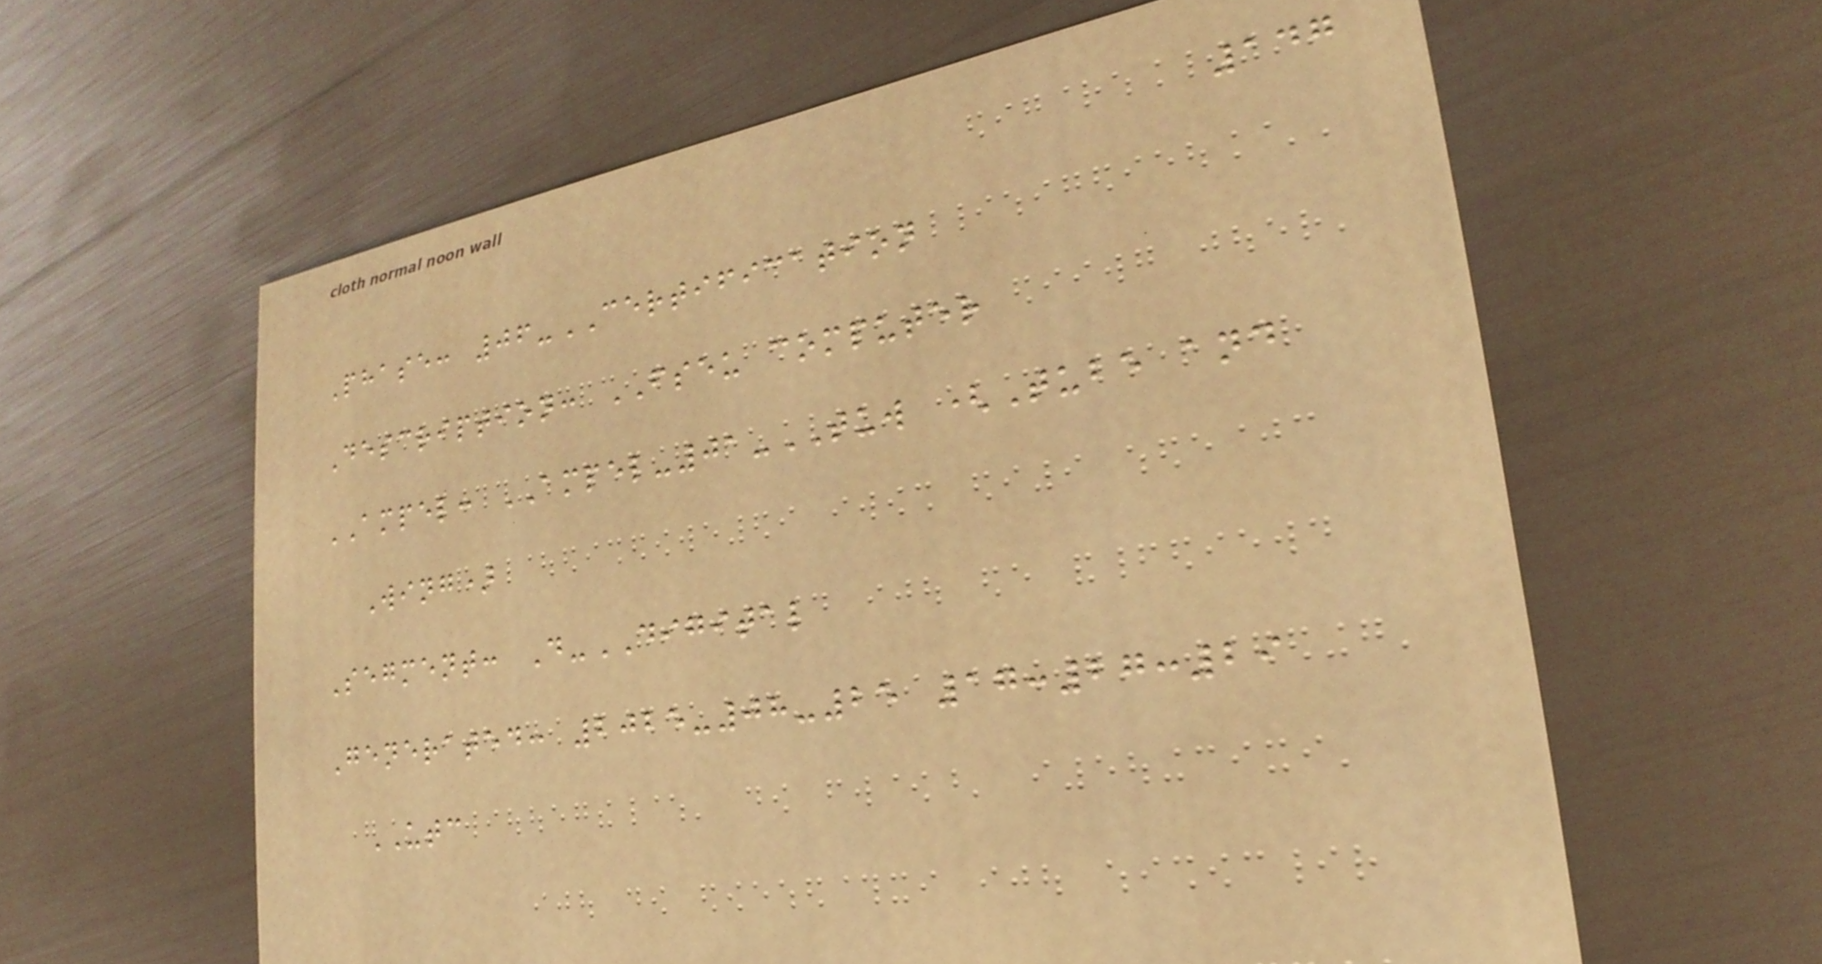147
Phase: 06-CERTIFICATION
Description: FSEU computer
AMPEL: AMPEL-01-TUW (Tube and
Wing)
Segment: D-DIGITAL
Generated: 2025-08-25 17:27:29
UTC
